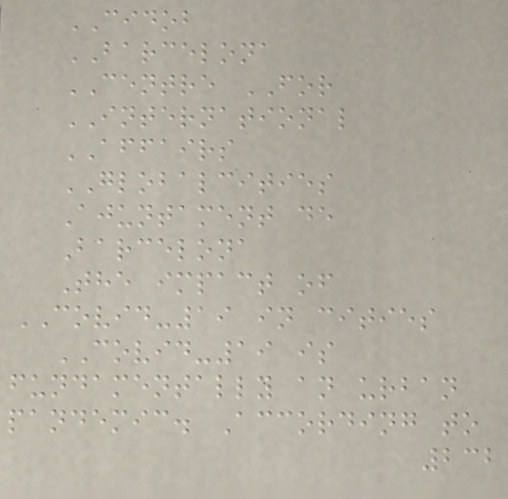CIDOB
BARCELONA
CENTRE FOR
INTERNATIONAL
AFFAIRS
GLOBALCITIES
Ajuntament de
Barcelona
The impact of
COVID-19 in cities
COVID-19 is
fundamentally an urban
pandemic. According to
232
